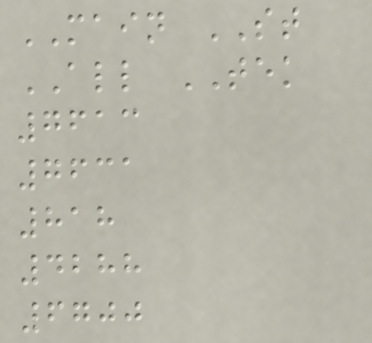MAIN ST
ALL TEK
7613
7631
818
4288
6700
